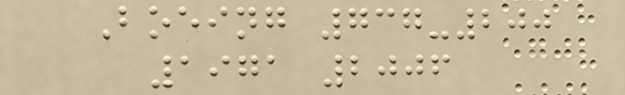Boeing 737-200
1971 2006
